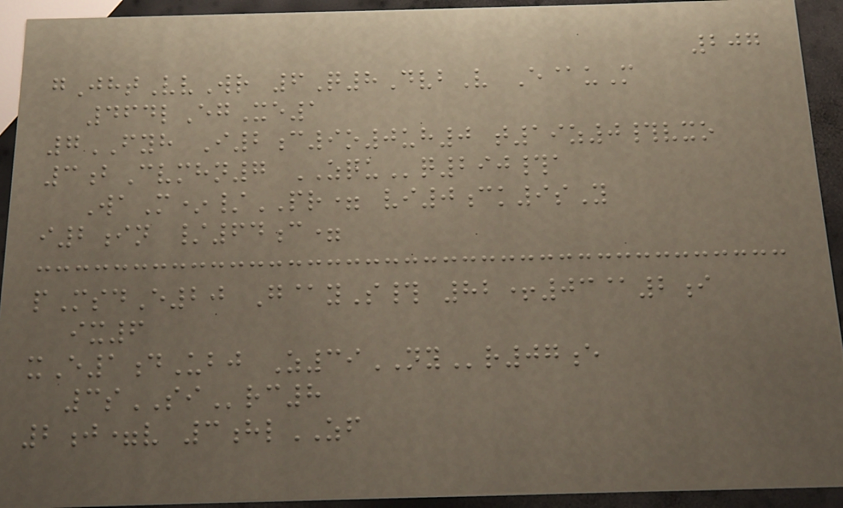207
gJhtVvWr 6Q8DvbV E@uM
464lEgXe1
7FYH I2c9o0uh0 t19z0#vxo
3bCvmhn7 ZQUq290#a
WaM*/PR= vi0ck9sY
i2in /64c=
pMsdE20 G@yS# 82+03@2i
ix6
xE1dUbj Z39NYr07e
3sSIrc8
2j=v 3hlZF
